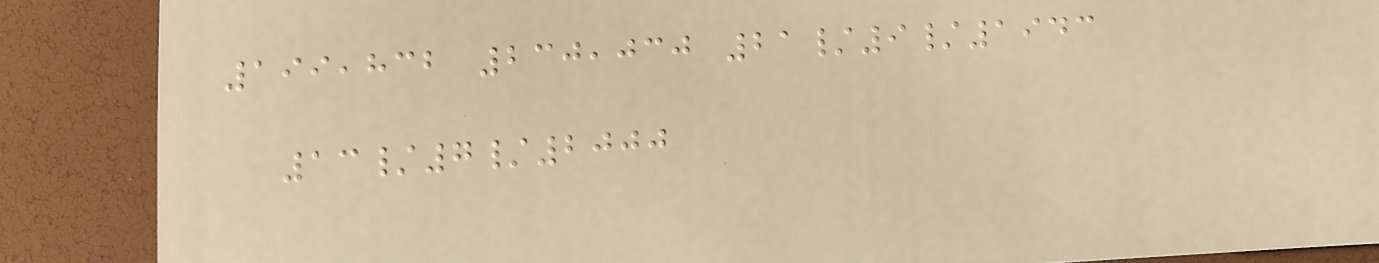199,832 230,030 21/9/1943
13/7/2000
